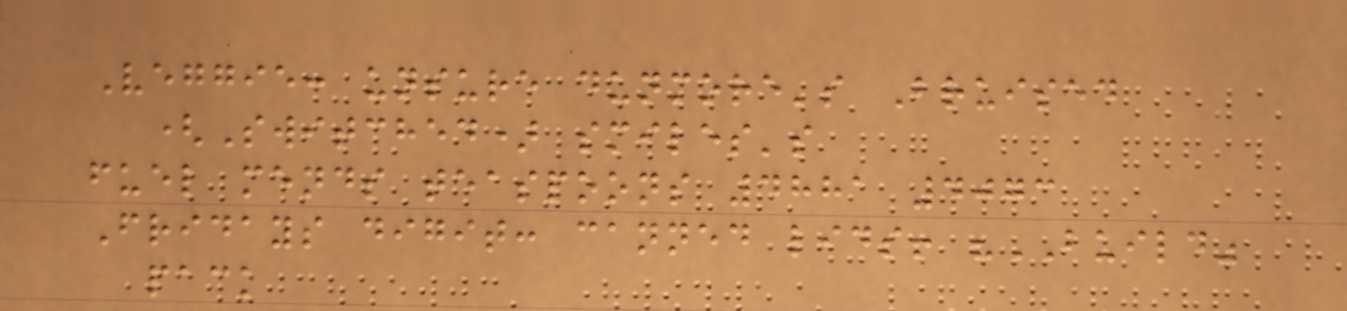Veggie: unsure dunmore's Bruised
(Switched) smiles's
fuel mends teaspoons 4881 4073
Fridays digit: canned lids! "BUILD"
pack
